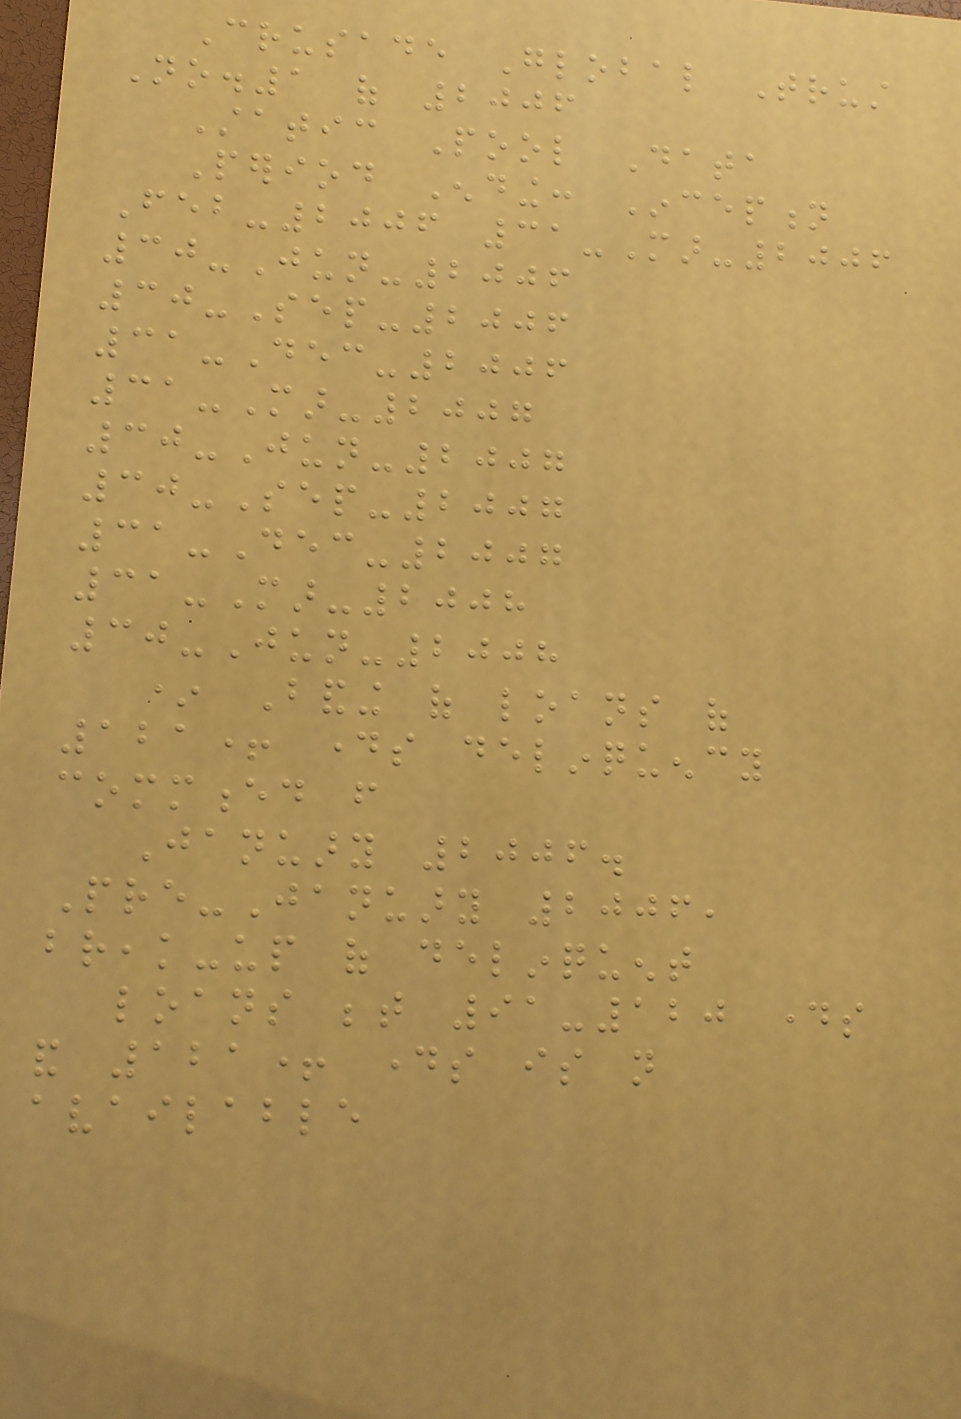Crusade Global Trust
No.1 of 2006
Static Pool Data
Period Ending: Inception
Feb-2006 31-Mar-2006
30-Jun-2006
30-Sep-2006
31-Dec-2006
31-Mar-2007
30-Jun-2007
30-Sep-2007
31-Dec-2007
31-Mar-2008
30-Jun-2008
* Banding of loans of
121+ days delinquency
commenced from
January 2006.
Pre-January 2006,
break-up of delinquent
loans between 91-120 days
and 121+ days is not
available
